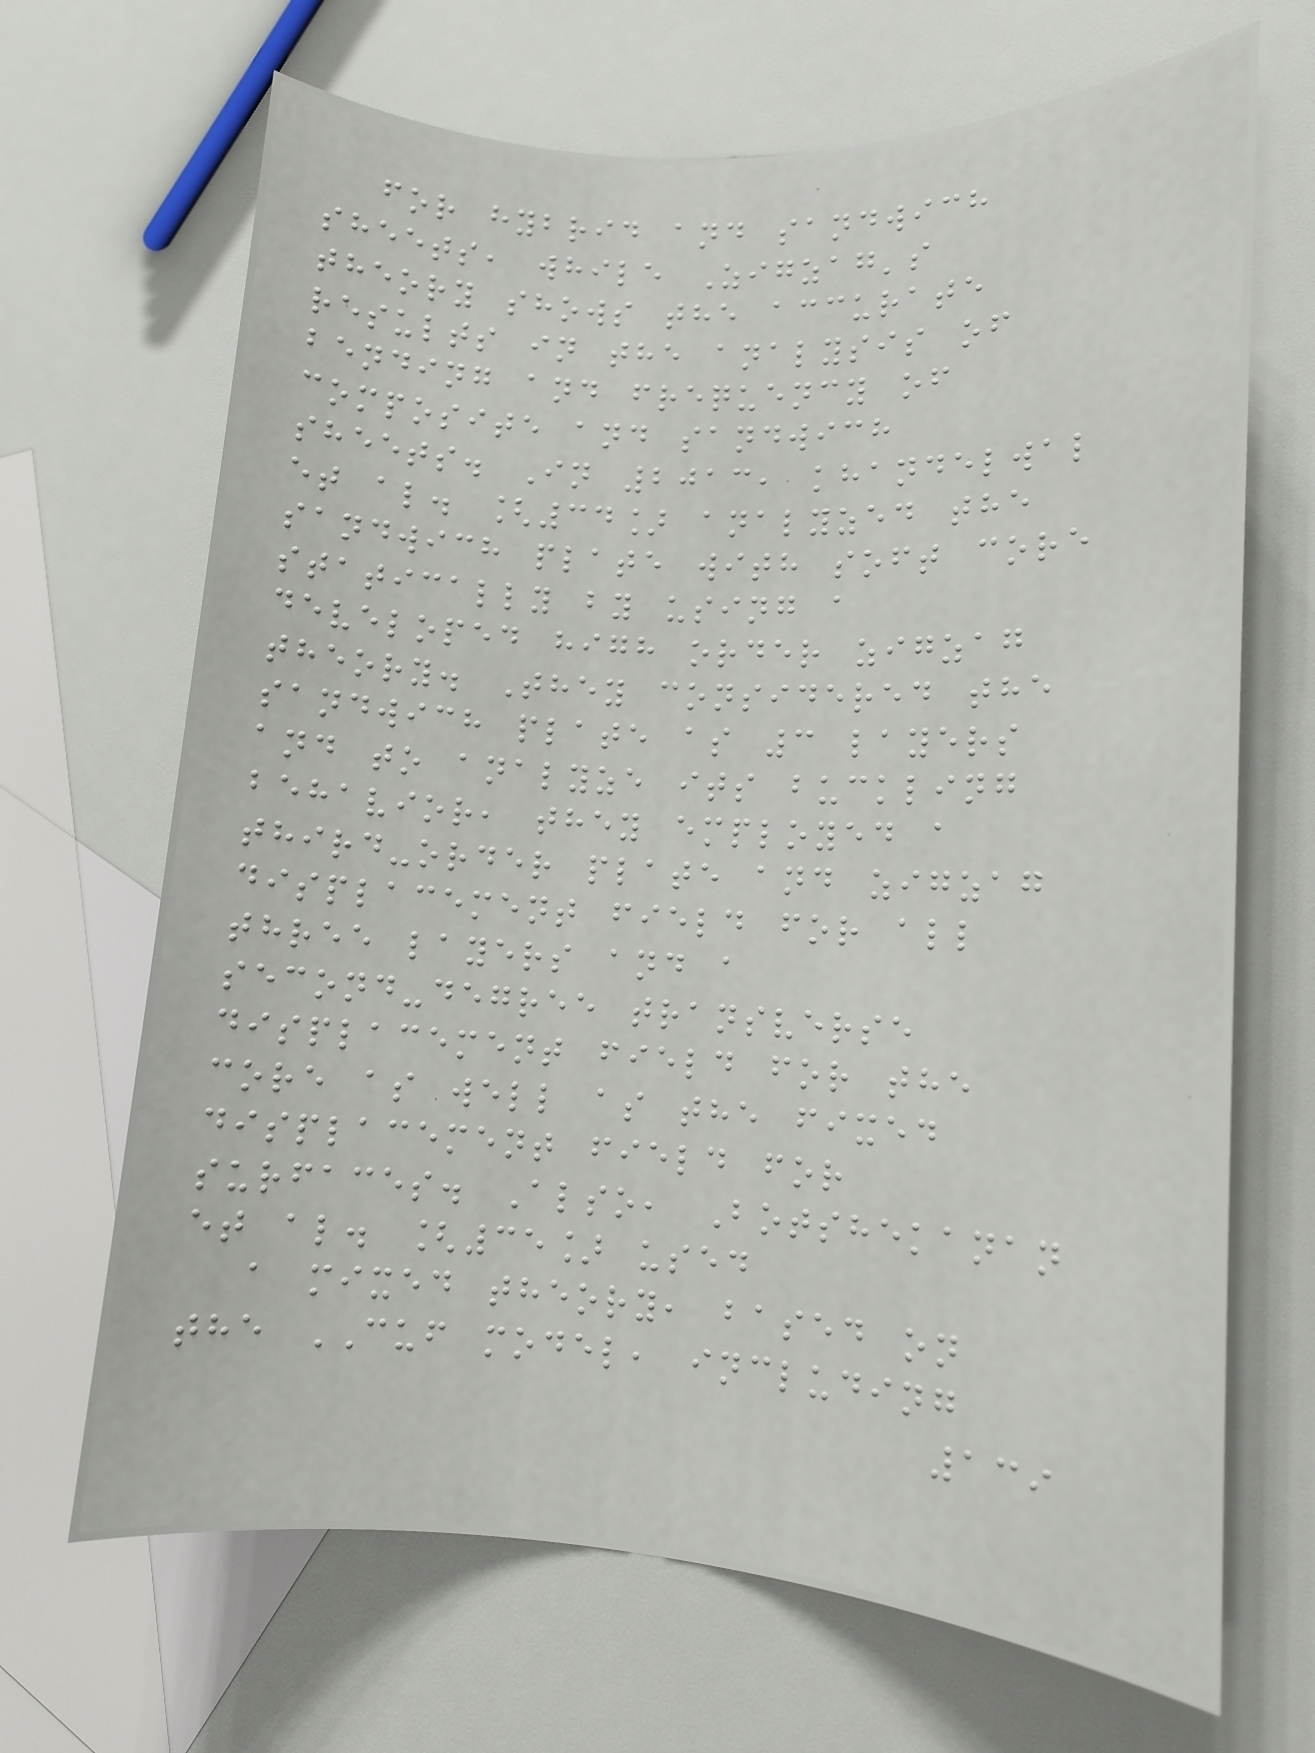for hybrid and sandwich
sheets, while Zigzag's
theory shows the accurate
results in the analysis of
bending and frequency of
composite and sandwich
sheets. In 2013, khandelwal
et al. [34] analyzed the
sandwich plate with soft core
statically by using a
developed high order zigzag
theory. They considered the
sandwich plate as 3 layers
and to analyze its buckling
behavior, they employed a
third-order plate and zigzag
displacement field for all
three layers and a
second-degree transverse
displacement field for the
core as well as the fixed
displacement field for
surfaces. Also, Botshekanan
et al. [35] used
a mixed theory, based on
the CUF model, including
139
